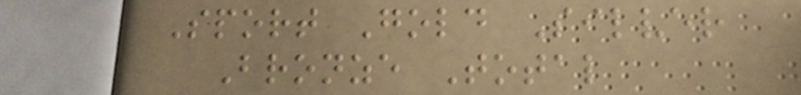Sport Gold Silver
Bronze Total
